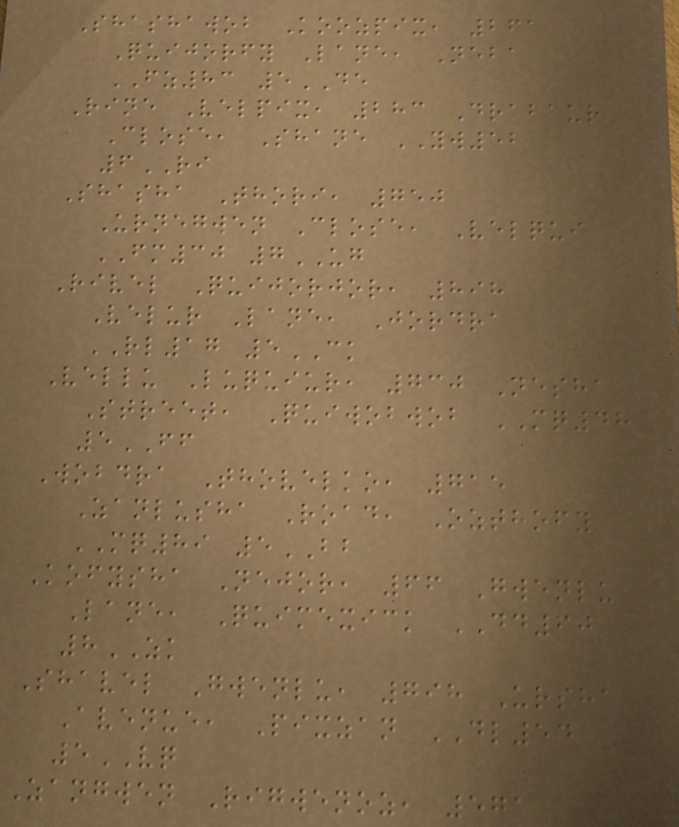Shashawob Koozpix, 261
Quijorfy Lane, Neba
FZ83 5DE
Rine Velpix, 283 Drabaur
Close, Shane YW52
6RI
Shasha Thori, 750
Urnegwen Close, Velqui
FM30 7UG
Rivel Quijorjor, 898
Velur Lane, Jordra
RL17 5CK
Vellu Luquiur, 730 Nesha
Street, Quiwobwob MQ48
5FF
Wobdra Thovelko, 715
Zanlusha Road, Ozthofy
MQ89 5BB
Kofysha Nejor, 66 Gwenlu
Lane, Quimexick DD60
8ZK
Shavel Gwenlu, 798 Ursha
Avenue, Pixzan DL54
5VQ
Zangwen Rigwenoz, 571
